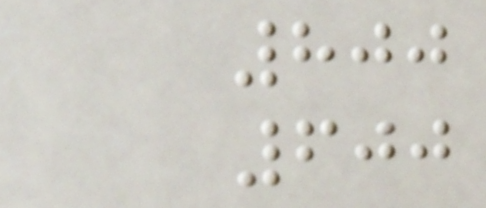800
600
